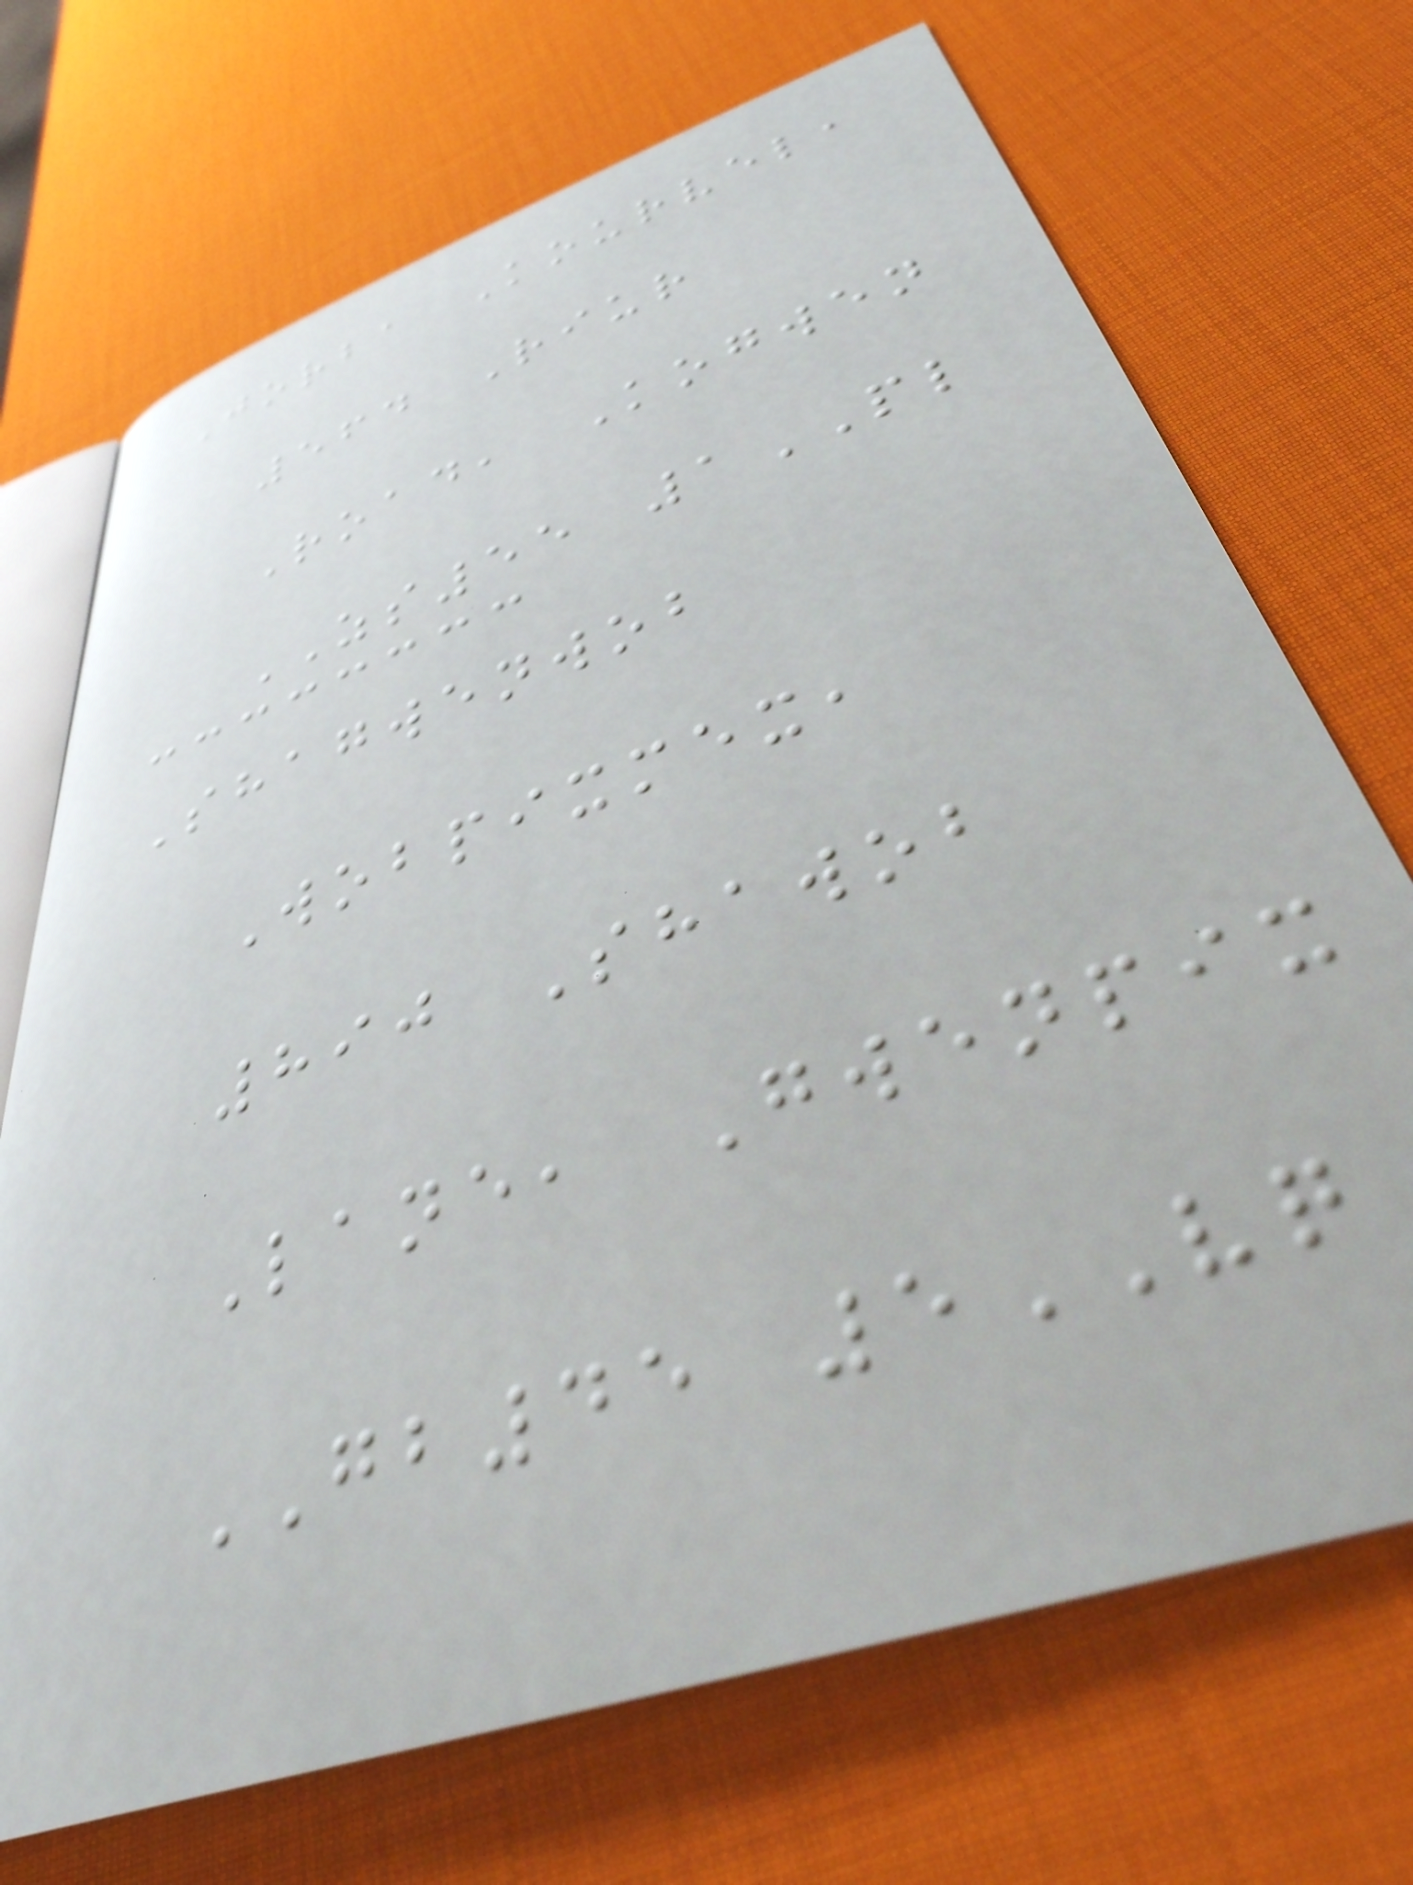Jorba Kourvel,
564 Riur
Road, Kogwen
ZS55 1PL
Shagwenwob
Wobpixmex,
890 Shawob
Lane, Gwenpix
GB45 5VQ
